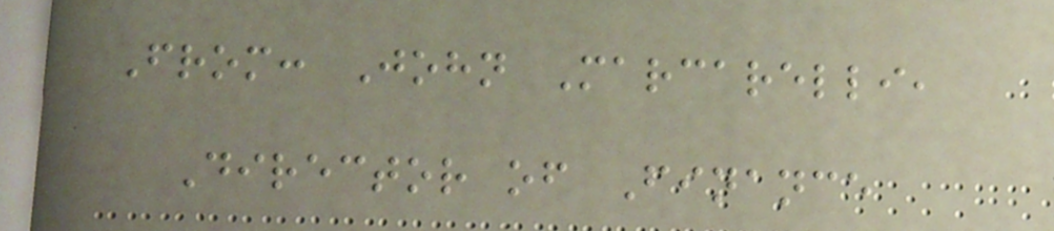From: John Marcarelli,
Director of Finance
